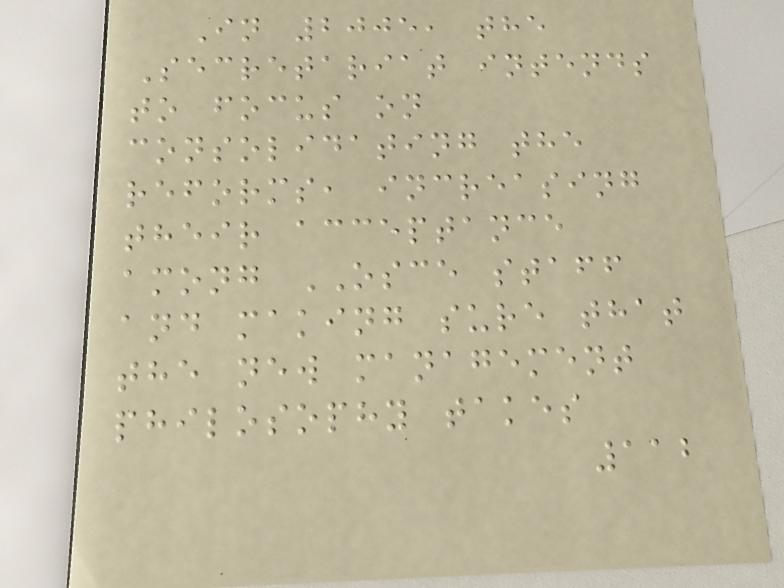In 2005, the
Secretariat intends
to focus on
consolidating the
reforms, increasing
their acceptance
among OSCE staff
and making sure that
the new management
philosophy takes
112
